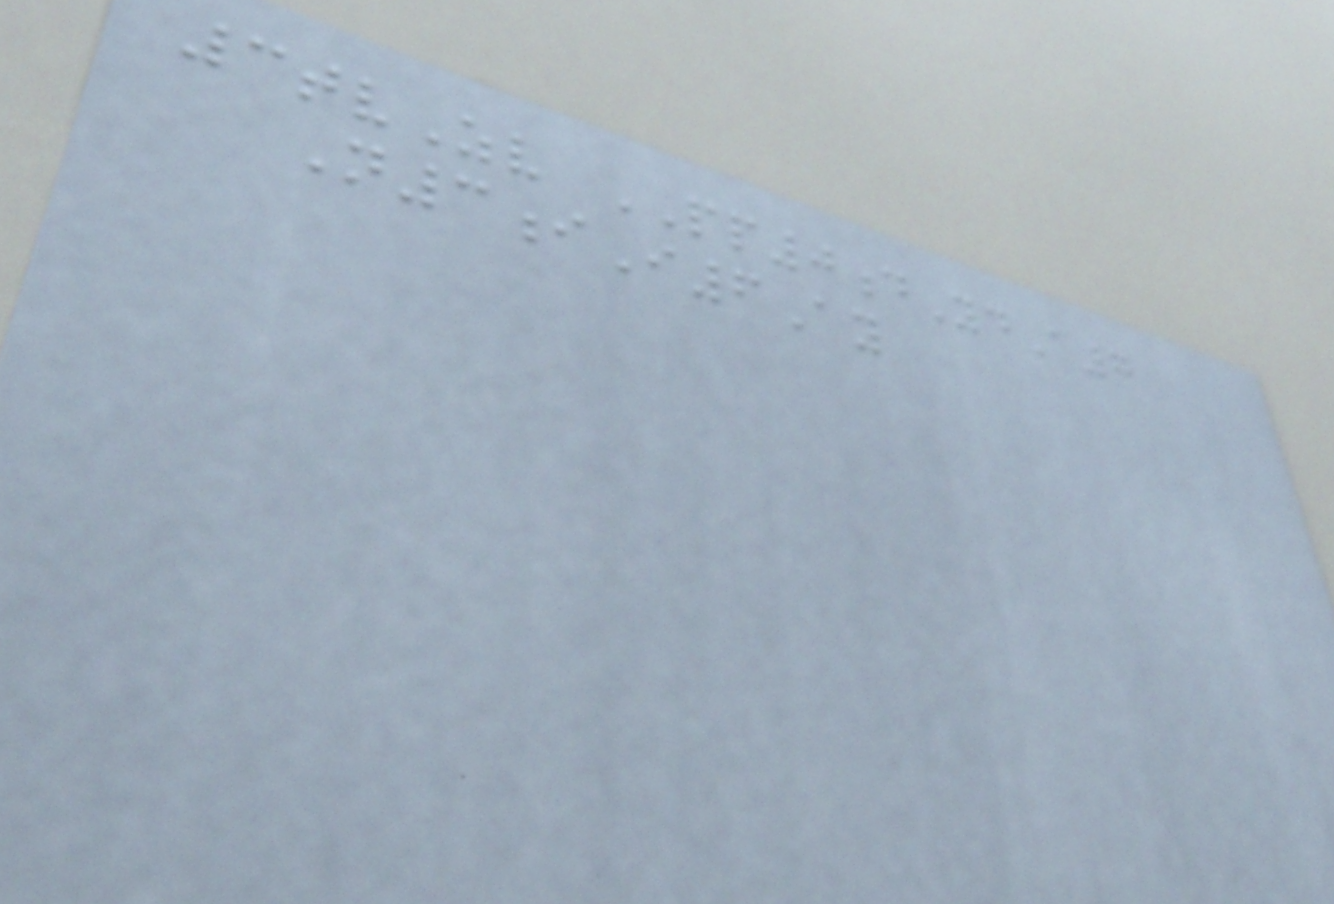3tvZv PP0dYdA7
N3iI6Ay
